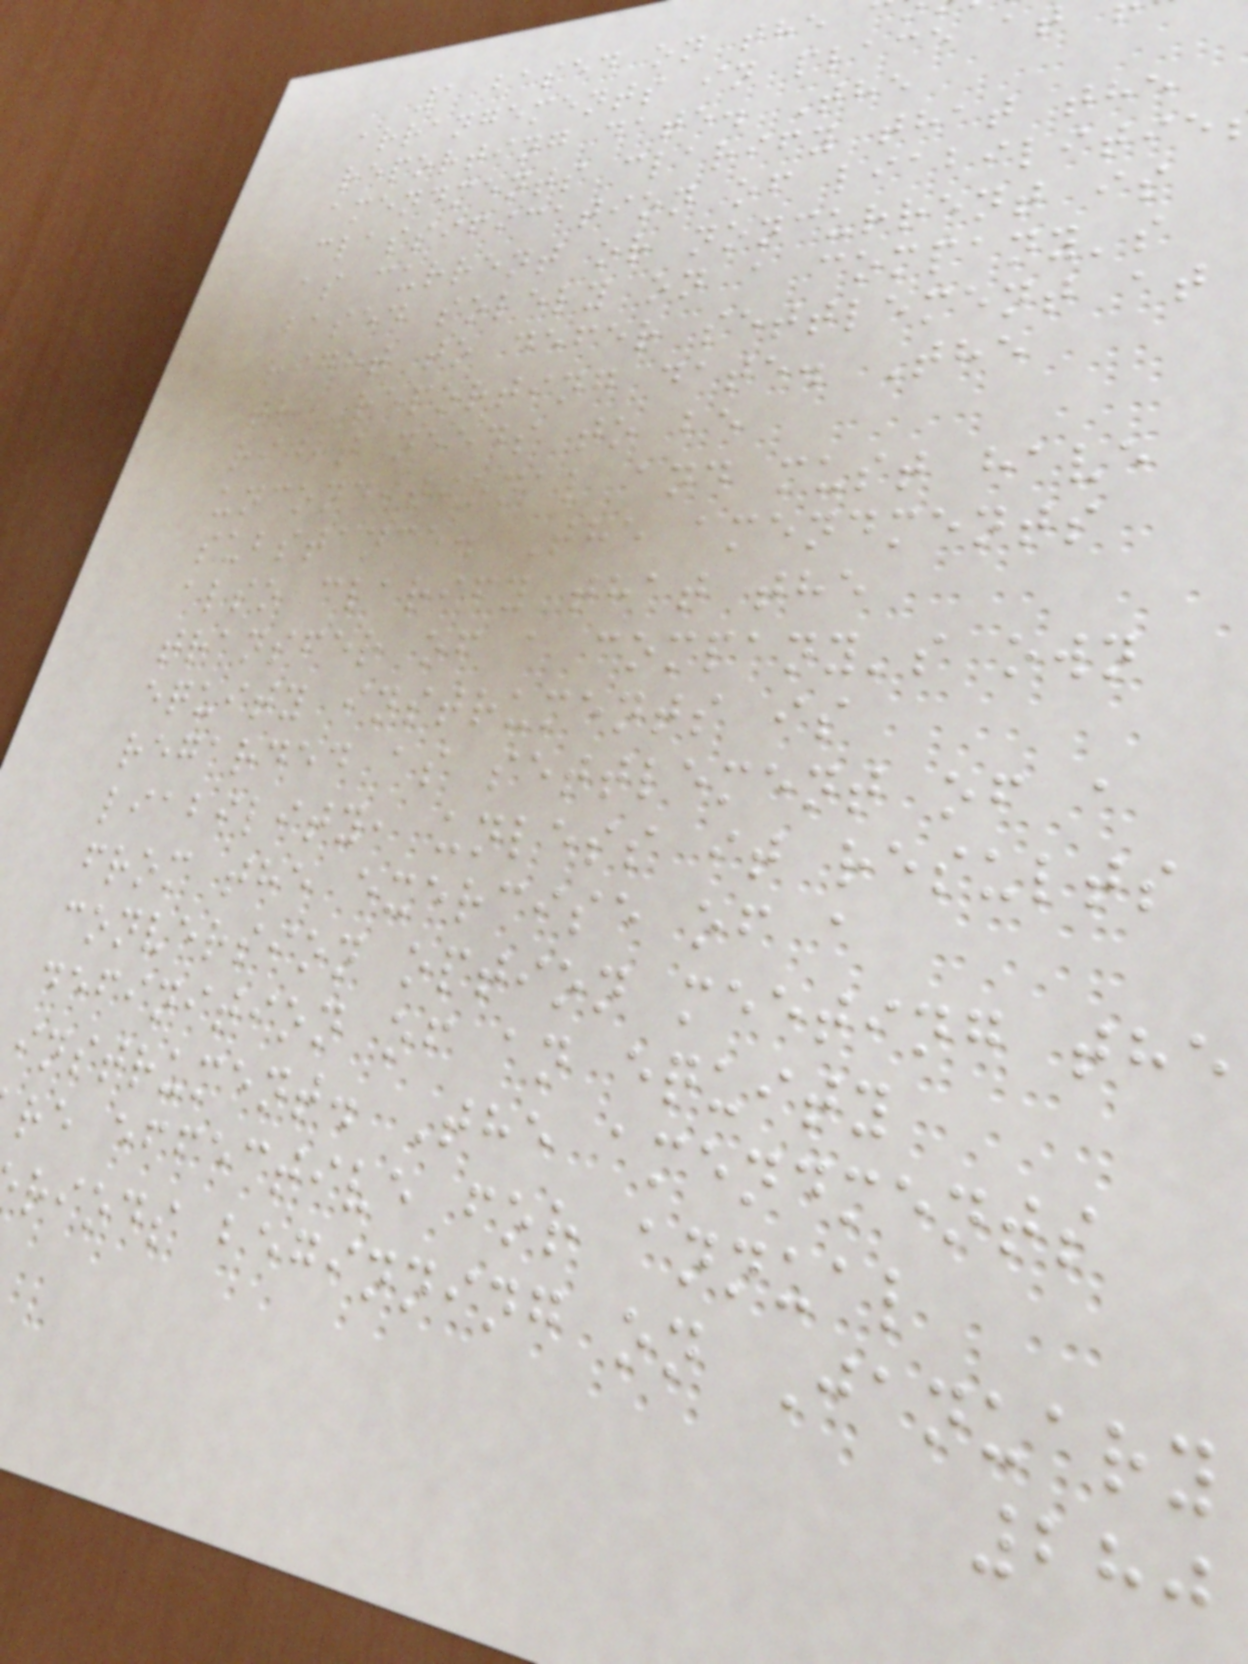1 based on the
arrangements in place at
reporting date. The
amendments clarify that the
classification of liabilitie
as current or noncurrent is
based solely on a company's
right to defer settlement at
the reporting date. The
right needs to be
unconditional and must have
substance. The amendments
also clarify that the
transfer of a company's own
equity instruments is
regarded as settlement of a
liability, unless it results
from the exercise of a
conversion option meeting the
definition of an equity
instrument. The amendments
re effective for annual
riods beginning on January
280
